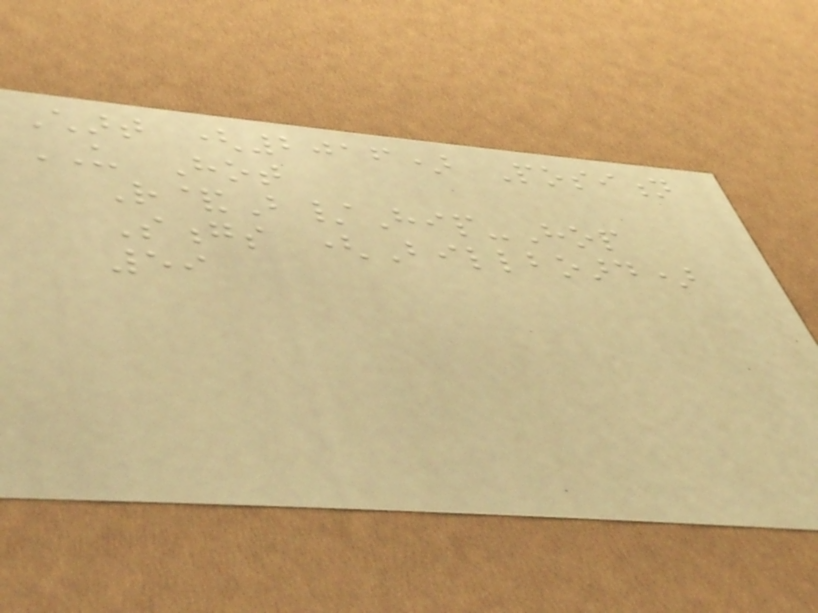Chart (2016) Position
US Hot
R&B/Hip-Hop
Songs (Billboard)
59
